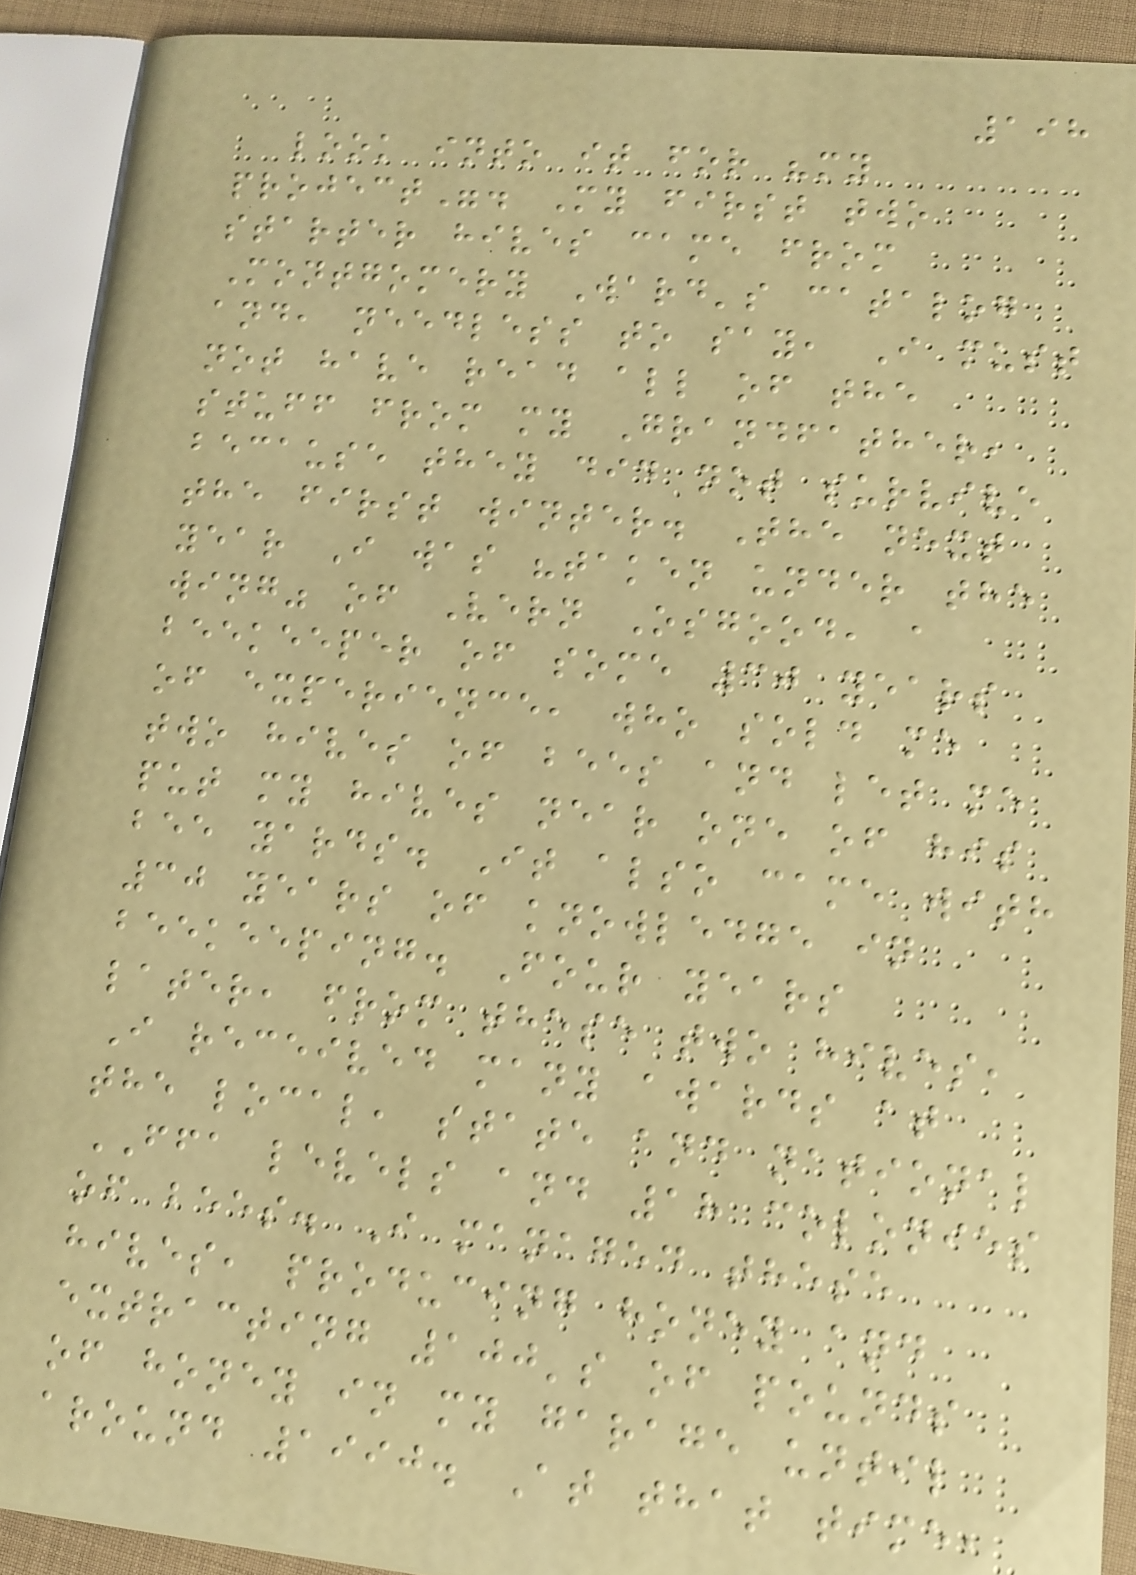198
look into it for "my
project". My first two
starter hives came from
Montgomery Ward's catalog
and, needless to say, I must
not have read all of the
stuff from my Grandfather,
because they did not survive
the first winter. The next
year I was "taken under the
wing" of Vern Osgood, a
beekeeper of some 30 years
of experience, who sold me
two hives of bees and let me
put my hives near one of his
bee yards. It also came with
30 years of knowledge in
beekeeping. Four years
later, from these two hives,
I received many awards at
the local, state and national
FFA levels and 18 colonies
of bees. I managed these
hives, producing honey and
extracting 100's of pounds
of honey in my garage until
around 1990. At that time,
